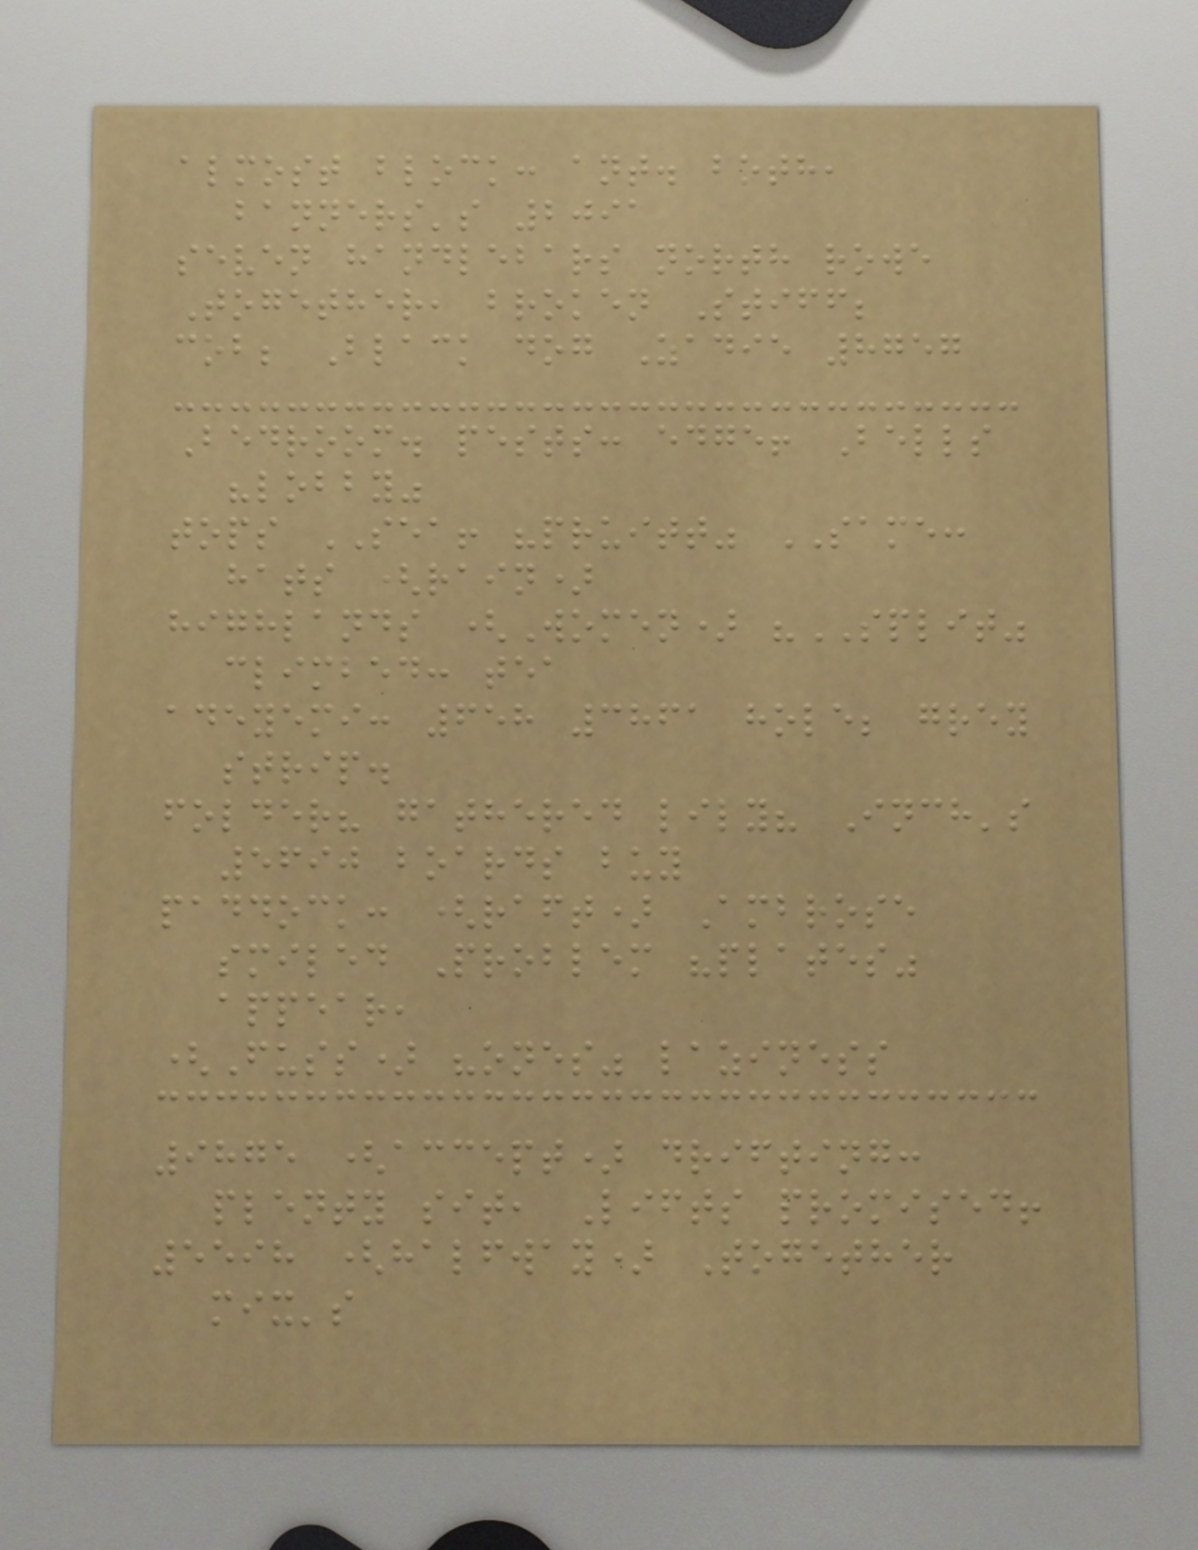almost block: ant. both,
banners's 2091
seven handlebars north rowe
Together, broken Stiff;
cob; Black dog Zadie 8757
Bedroom. pests: edge! Bells
"lobby"
tops SEA! "pruitt" SAME:
hats (rain)
highlands (Women) "SPLIT"
climbed: tea
adeyemi: 658 3861 hole; grey
strip.
folder? gathered lily? Inch's
5690 boards buy
paddock: (raft) Ambrose
smiled Problem "plates"
appear,
(Fuss) "ones" laziness
9875 (accept) drifting:
plenty sit, Lifts promised!
5598 (halfway) Together
mix's
